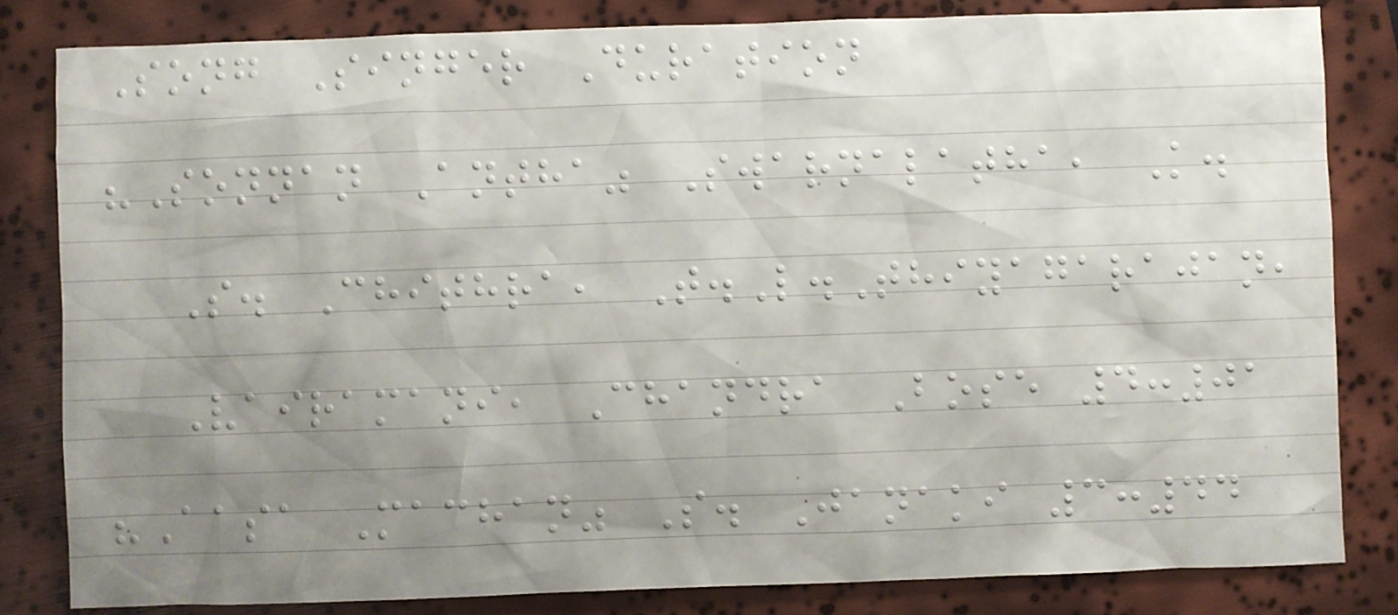Song Singer Duration
"Sonnan Antha" Swarnalatha, K.
S. Chithra, T.L.Thiyagarajan,
Vairamani, Chandra Bose 4:01
"Aasa Machan" S. Janaki 3:44
